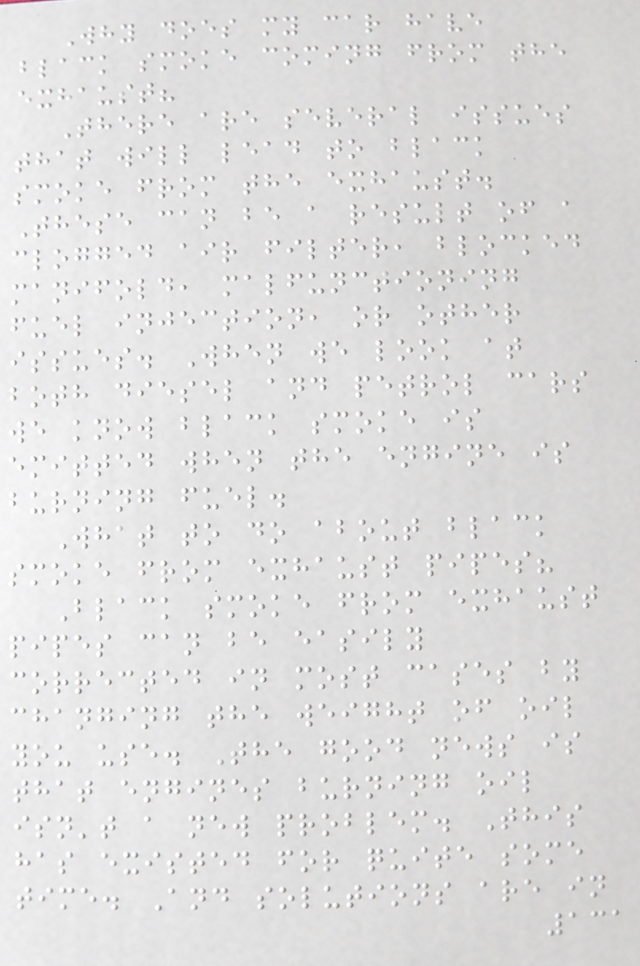Why does my car have
black smoke coming from the
exhaust?
There are several issues
that will lead to black
smoke from the exhaust.
These can be a result of a
clogged air filter, blocked
manifold, malfunctioning
fuel injection, or other
issues. When we look at
both diesel and petrol cars
we know black smoke is
emitted when the engine is
burning fuel.
What to do about black
smoke from exhaust pipes?
Black smoke from exhaust
pipes can be easily
corrected in most cases by
changing the weight of oil
you use. The good news is
that engines burning oil
isn't a new problem. This
has existed for quite some
time. And solutions are in
131
